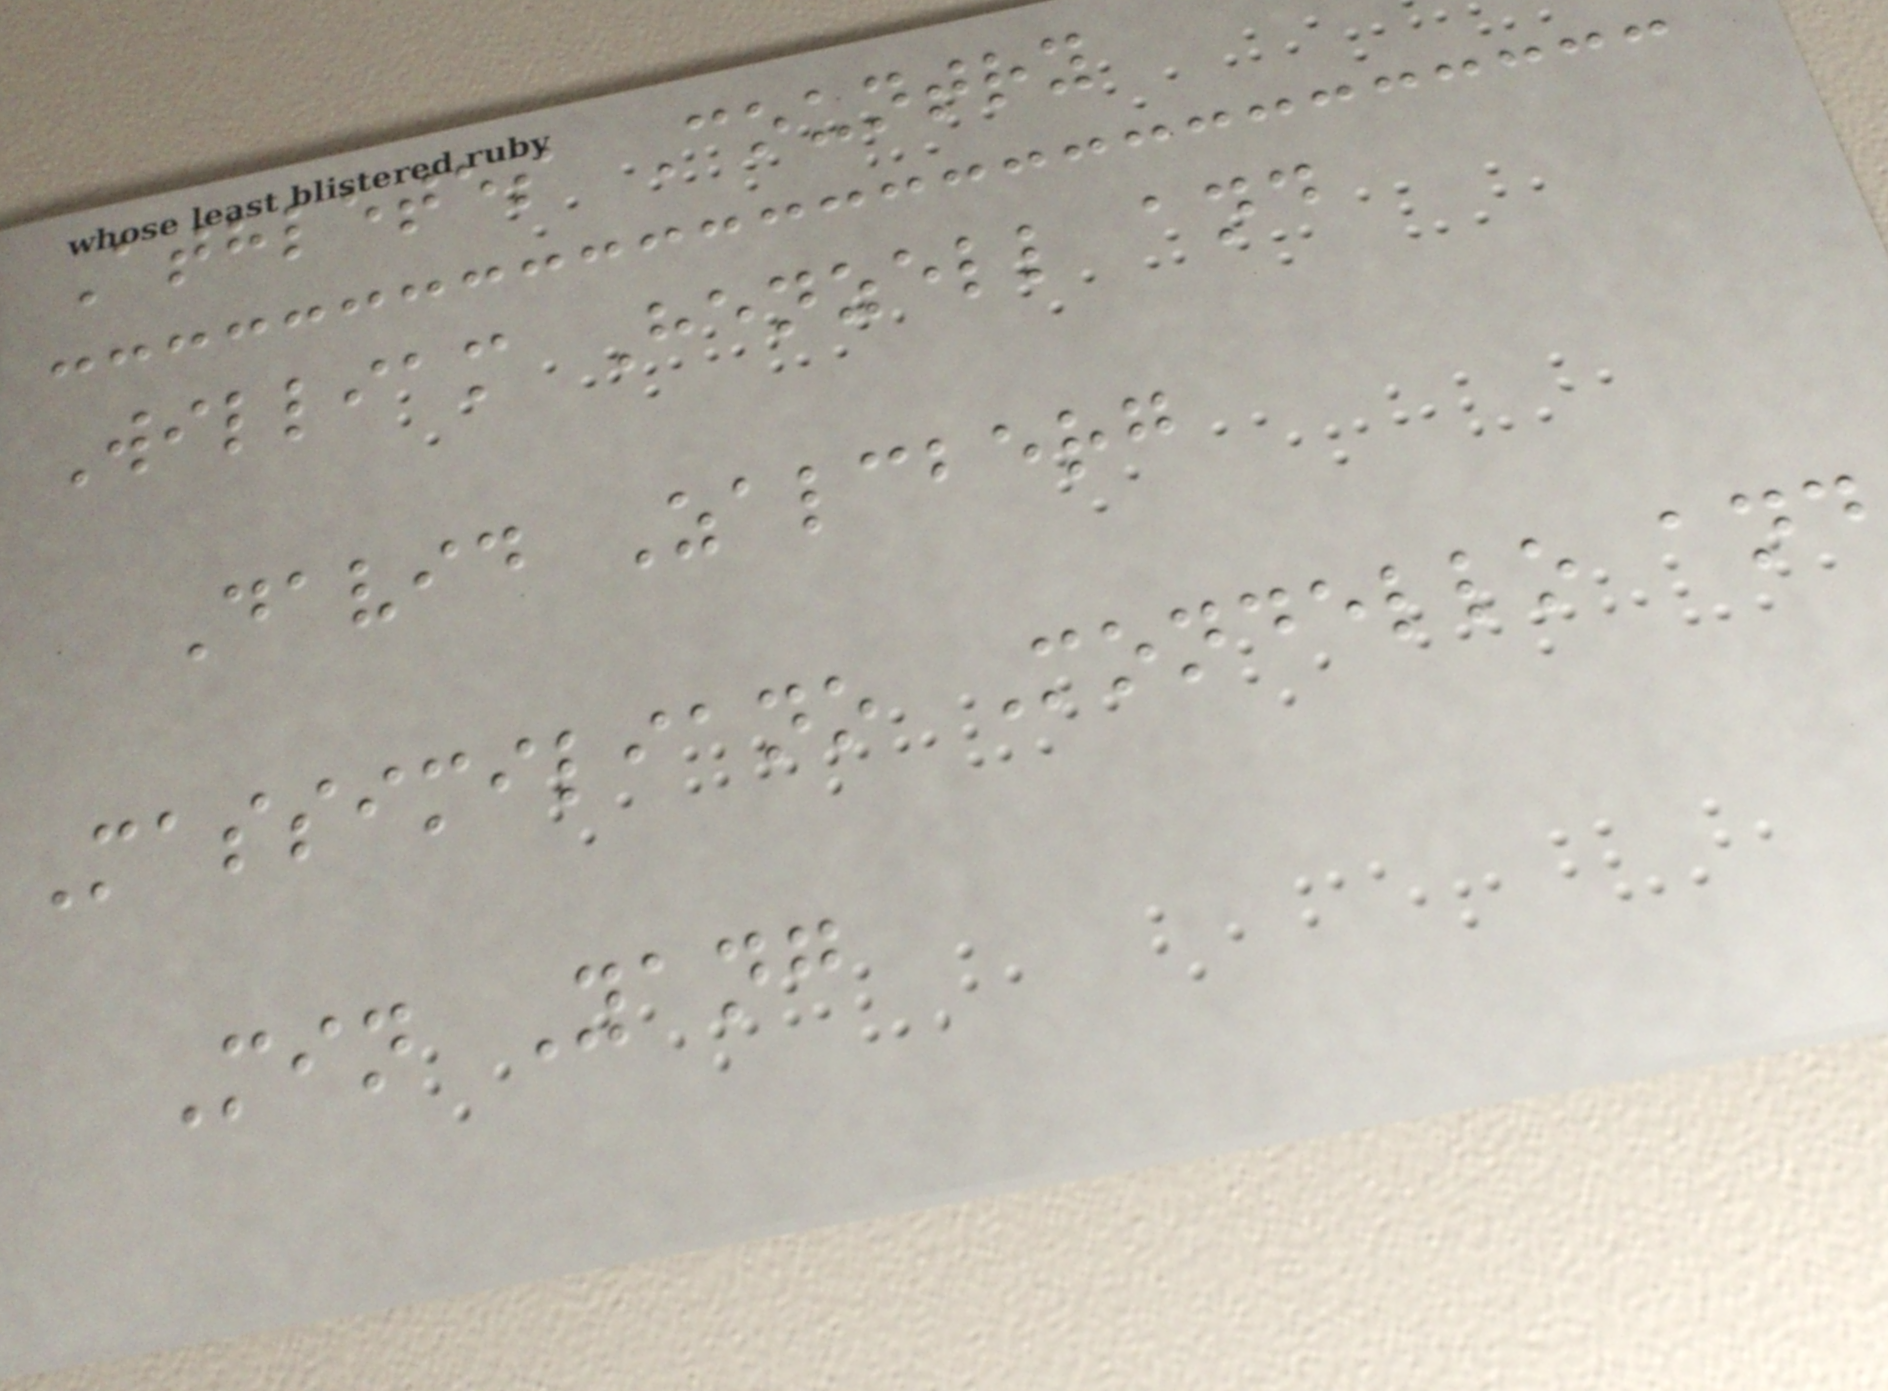Athletes Country
William Henzell and
David Zalcberg
Massimiliano Mondello and
Min Yang
